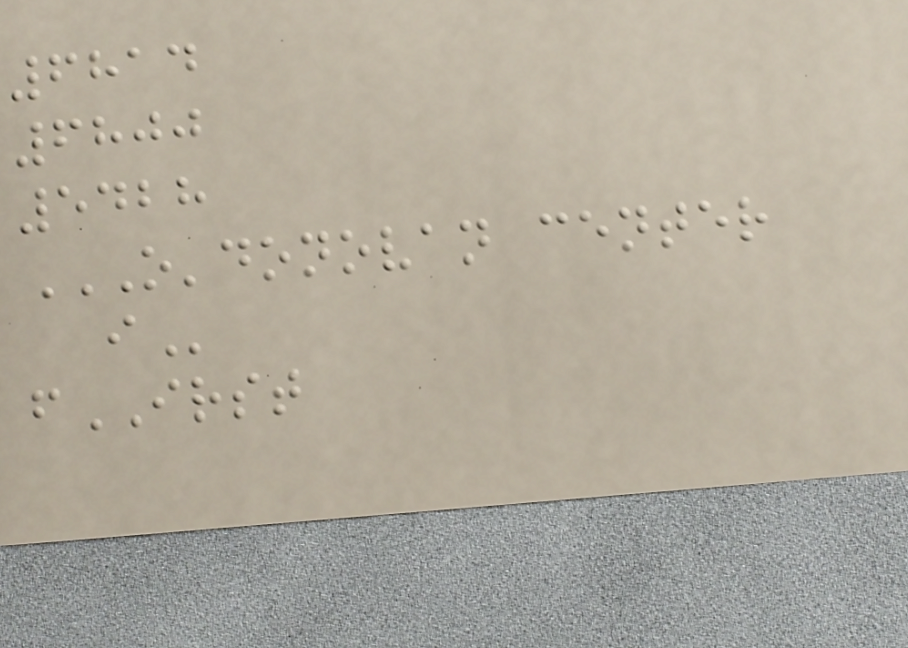6814
6800
5428
O'DONOVAN CENTER
I
fIRST
